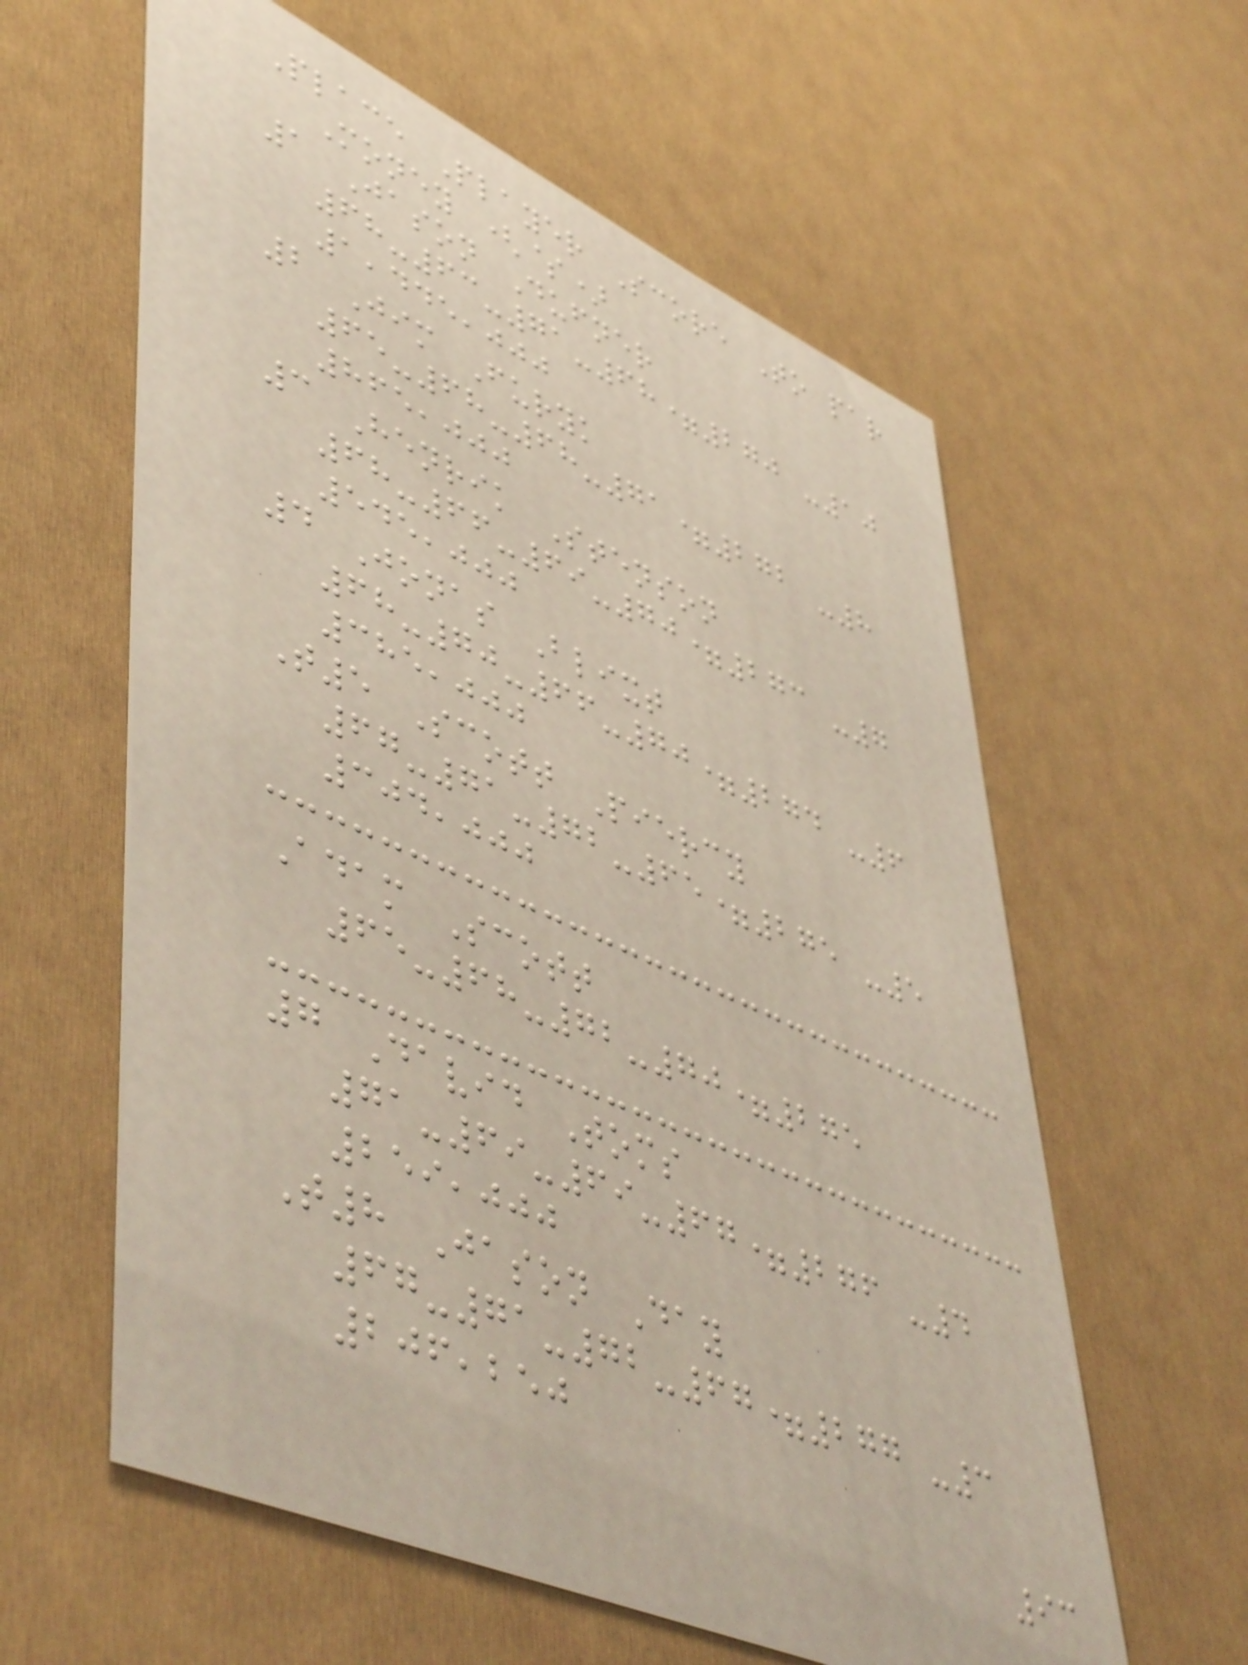Place Player Score To par
Money ($)
1 Jason Dufner
68-63-71-68=270 -10
1,445,000
2 Jim Furyk
65-68-68-71=272 -8
865,000
3 Henrik Stenson
68-66-69-70=273 -7
545,000
4 Jonas Blixt
68-70-66-70=274 -6
385,000
T5 Scott Piercy
67-71-72-65=275 -5
304,000
Adam Scott
65-68-72-70=275
7 David Toms
71-69-69-67=276 -4
259,000
T8 Jason Day
67-71-72-67=277 -3
206,250
93
